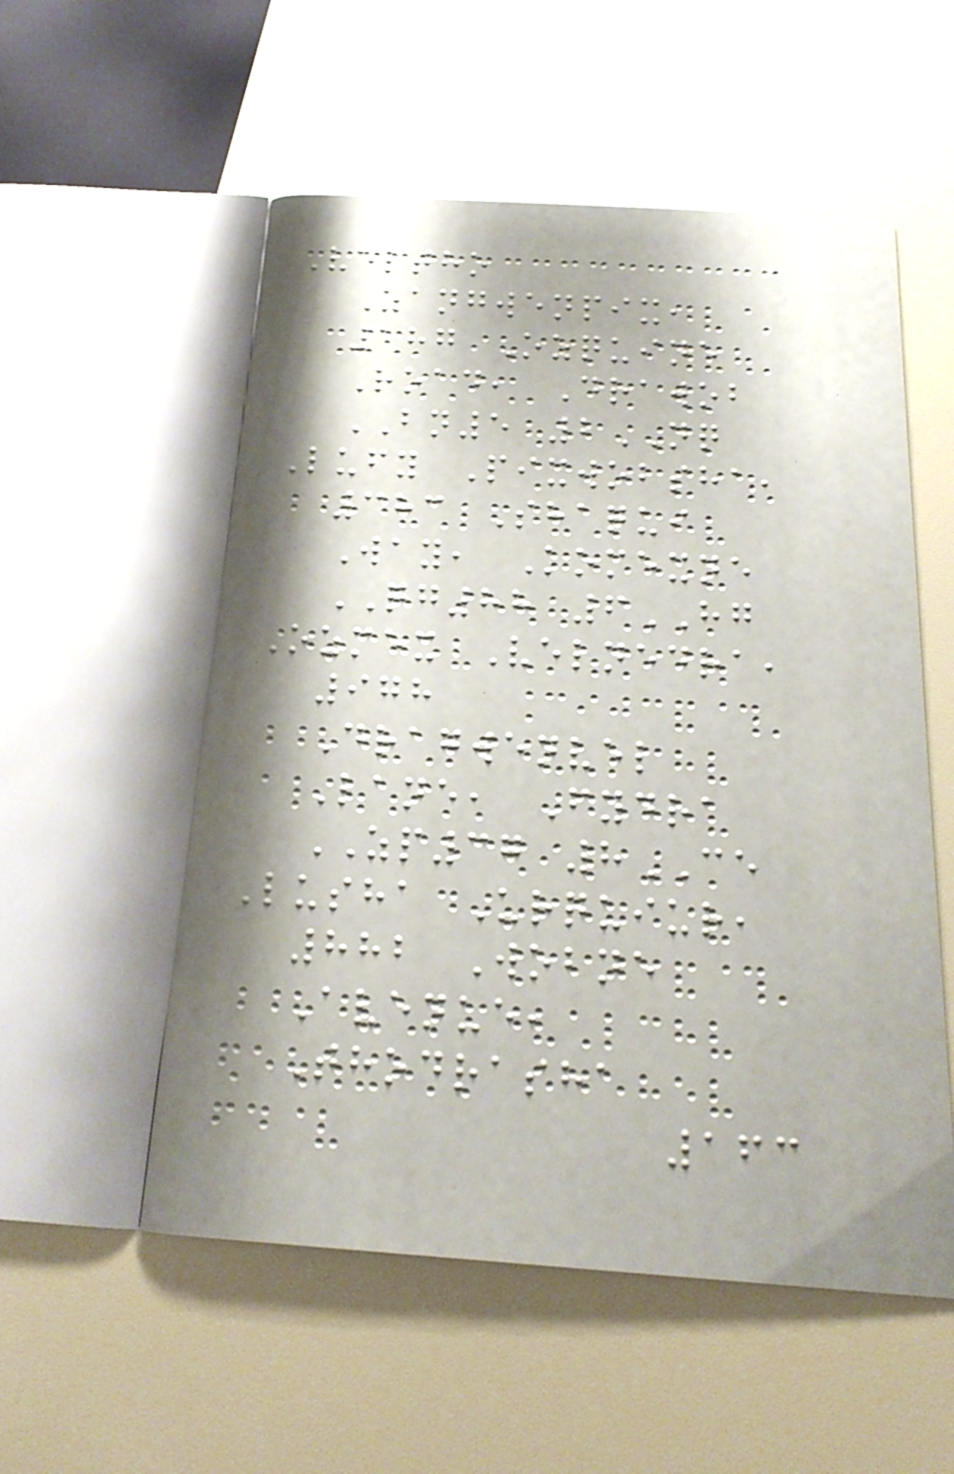Veltho
Zangwenpix,
187 Ozquine
Road, Drawob
BN5 2NQ
Lufy Pixwobsha,
383 Shaqui
Way, Komexne
QG88 6HG
Ozmex Velnedra,
978
Dragwenvel
Lane, Fydra
ZP37 8CE
Lusha Urquiur,
882 Wobne
Avenue,
Thodrasha
163
